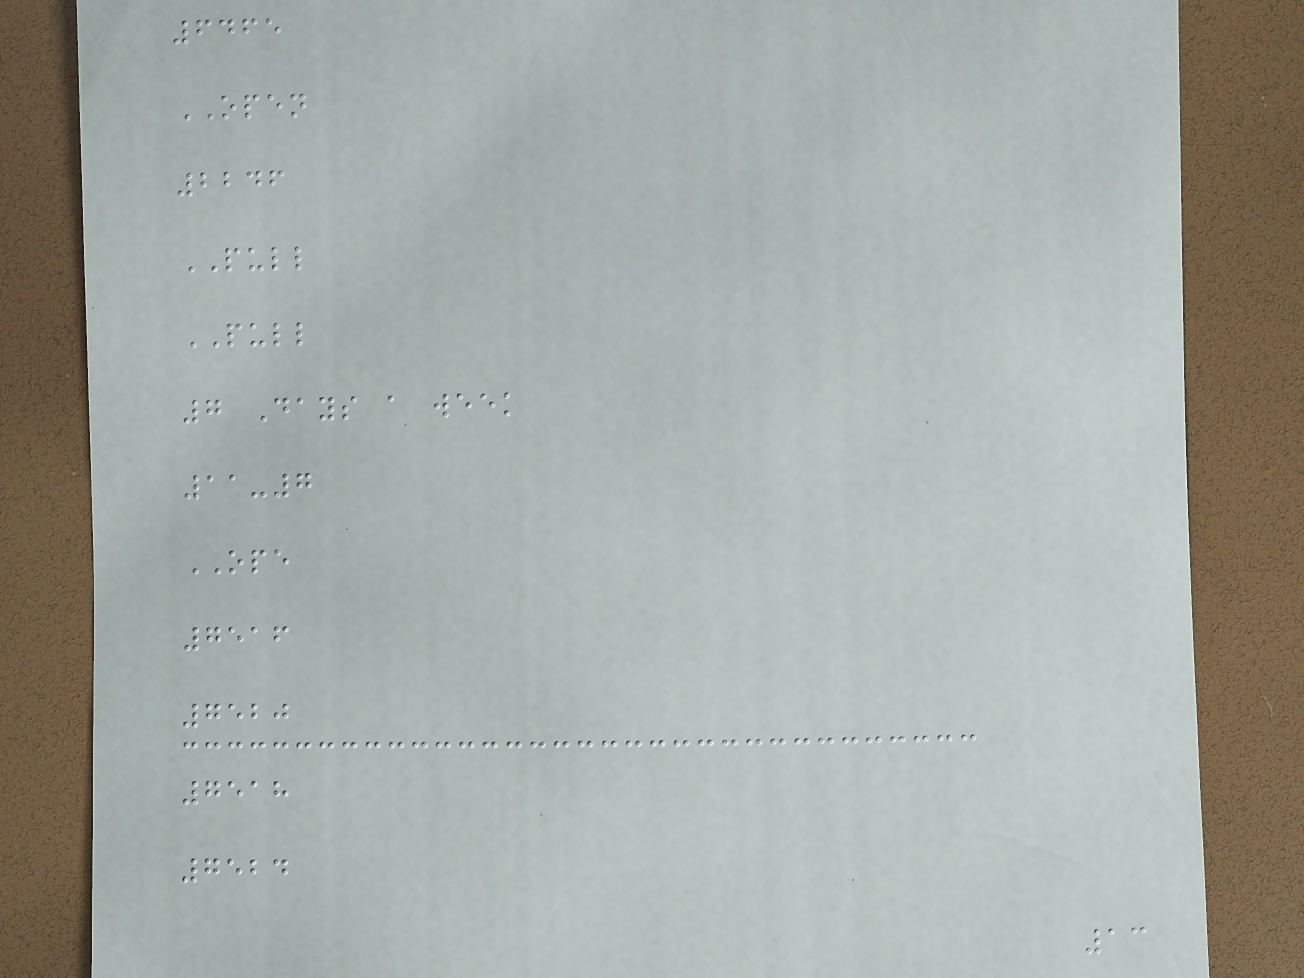6465
OPEN
2246
PULL
PULL
7 Days a week
11-7
OPE
7516
7520
7518
7524
13
